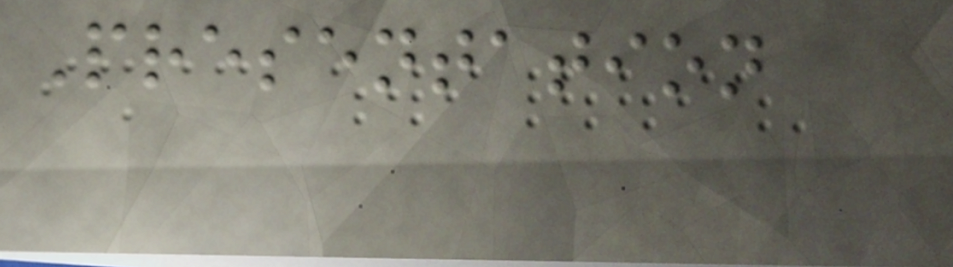Presentation
